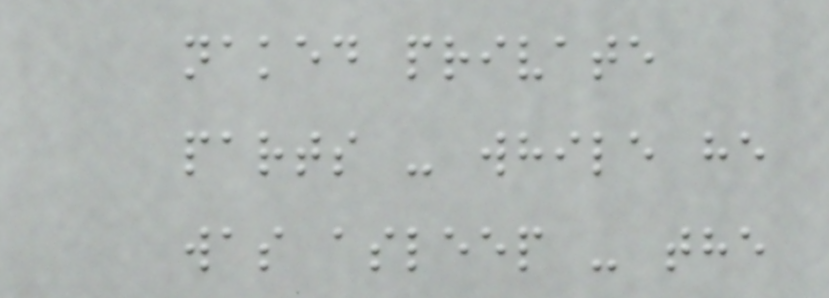naked private
parts - while he
was asleep - the
